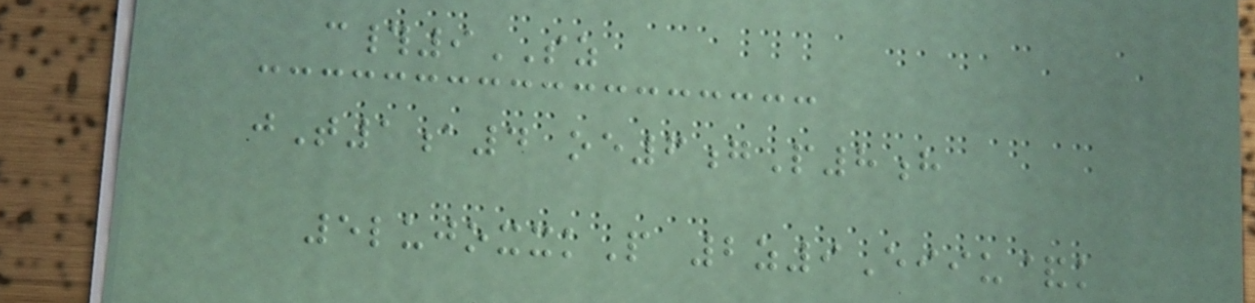c#9SZ
jT1a4 oe6gP8h
5lujoxxkP 2z9Eiiu&k
